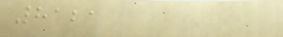8121
